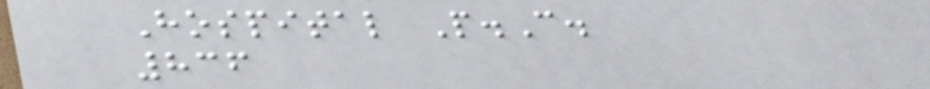Hospital P.C.
836
